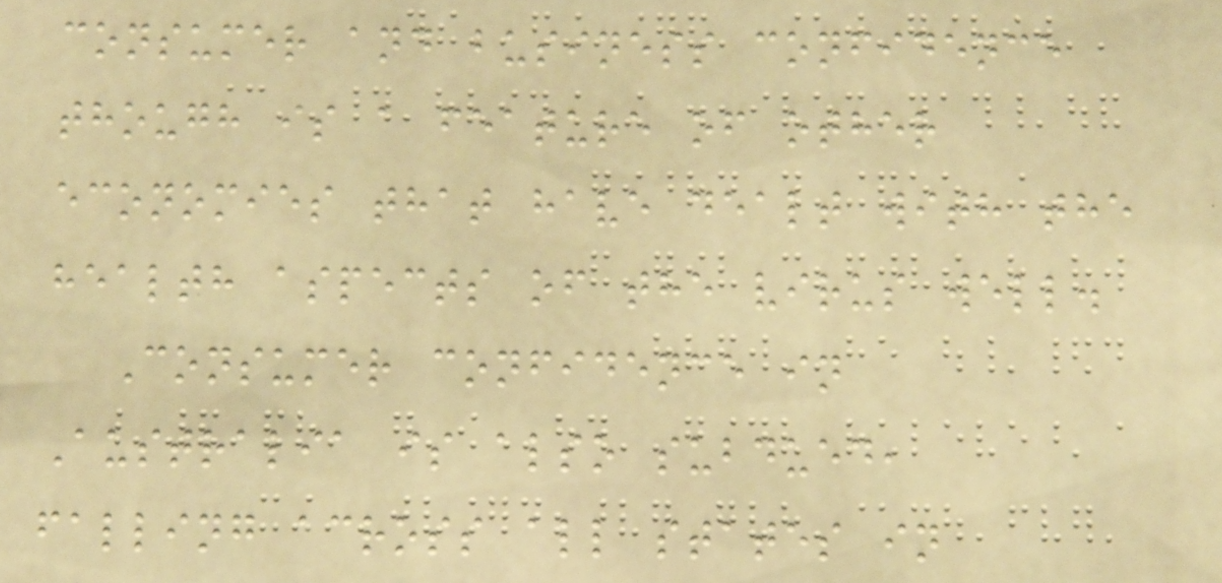consumer and business confidence
though is a feature of other
economies that have dealt with the
health aspects of the virus well.
Consumer confidence in
Australia is also subdued,
falling across all states in
